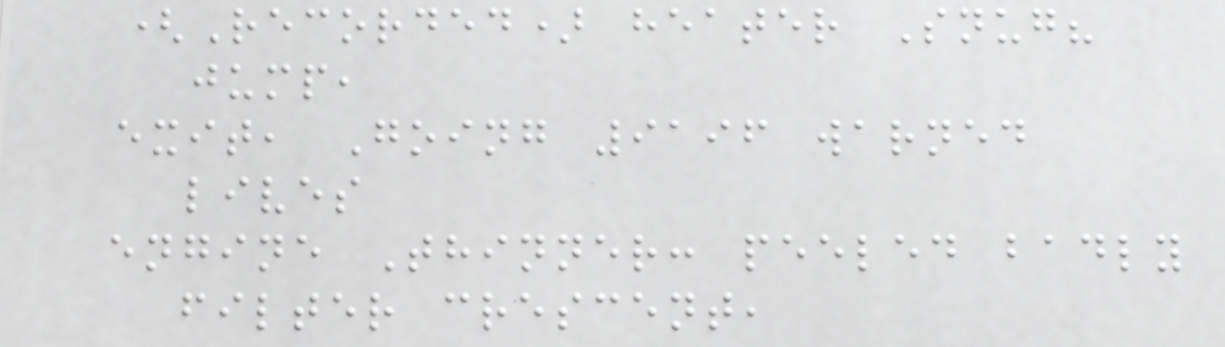(Recorded) heater Snug?
jump,
exit, Going 9196 warned
lives
engine Thinner: peeled badly
filter crescent,
